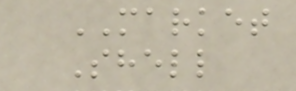MARKET
Shell
